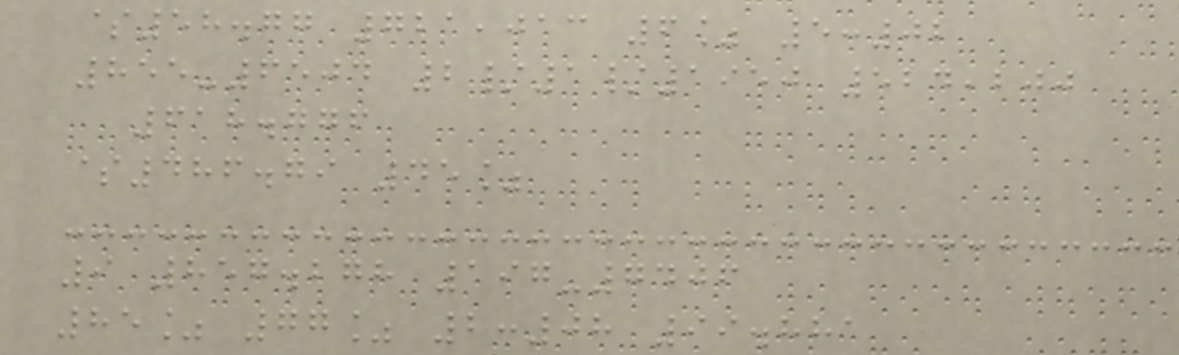$58.77 721,013 6% 5:02
855-6504 2/1/1950 524,200
618.776
$486.79 45%
9 857.278 197-7406
85% 77% 2:08 99.881
